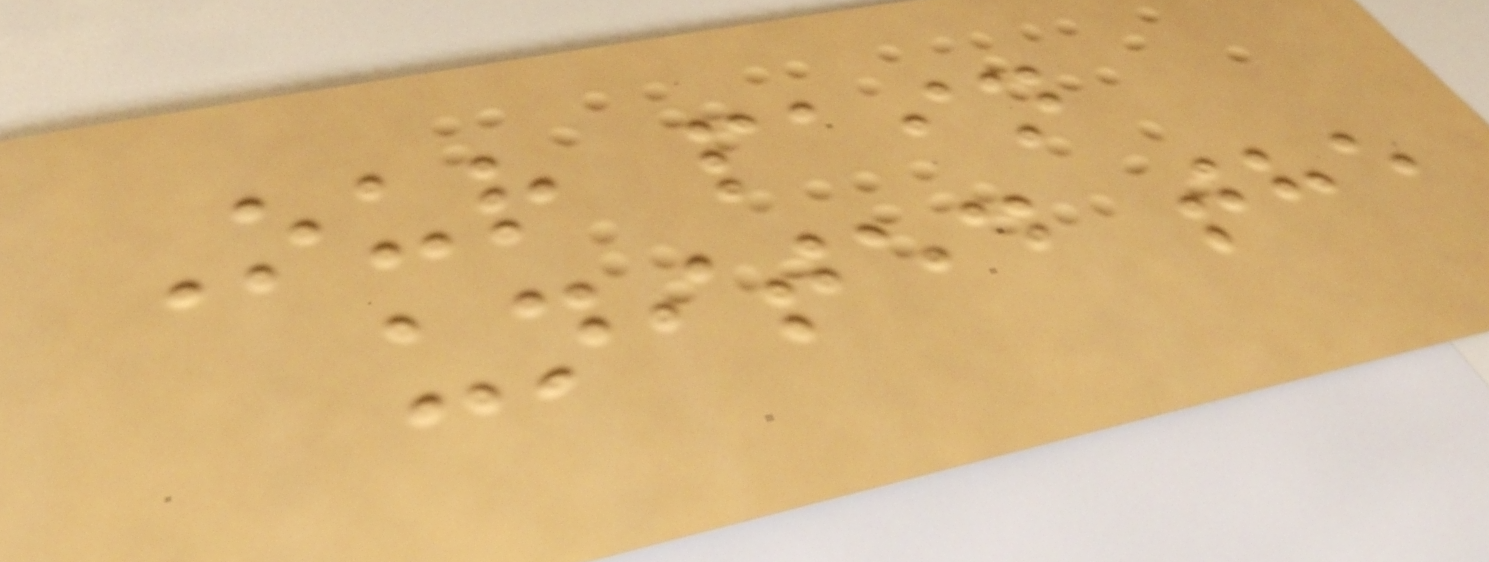Our pain
united the
